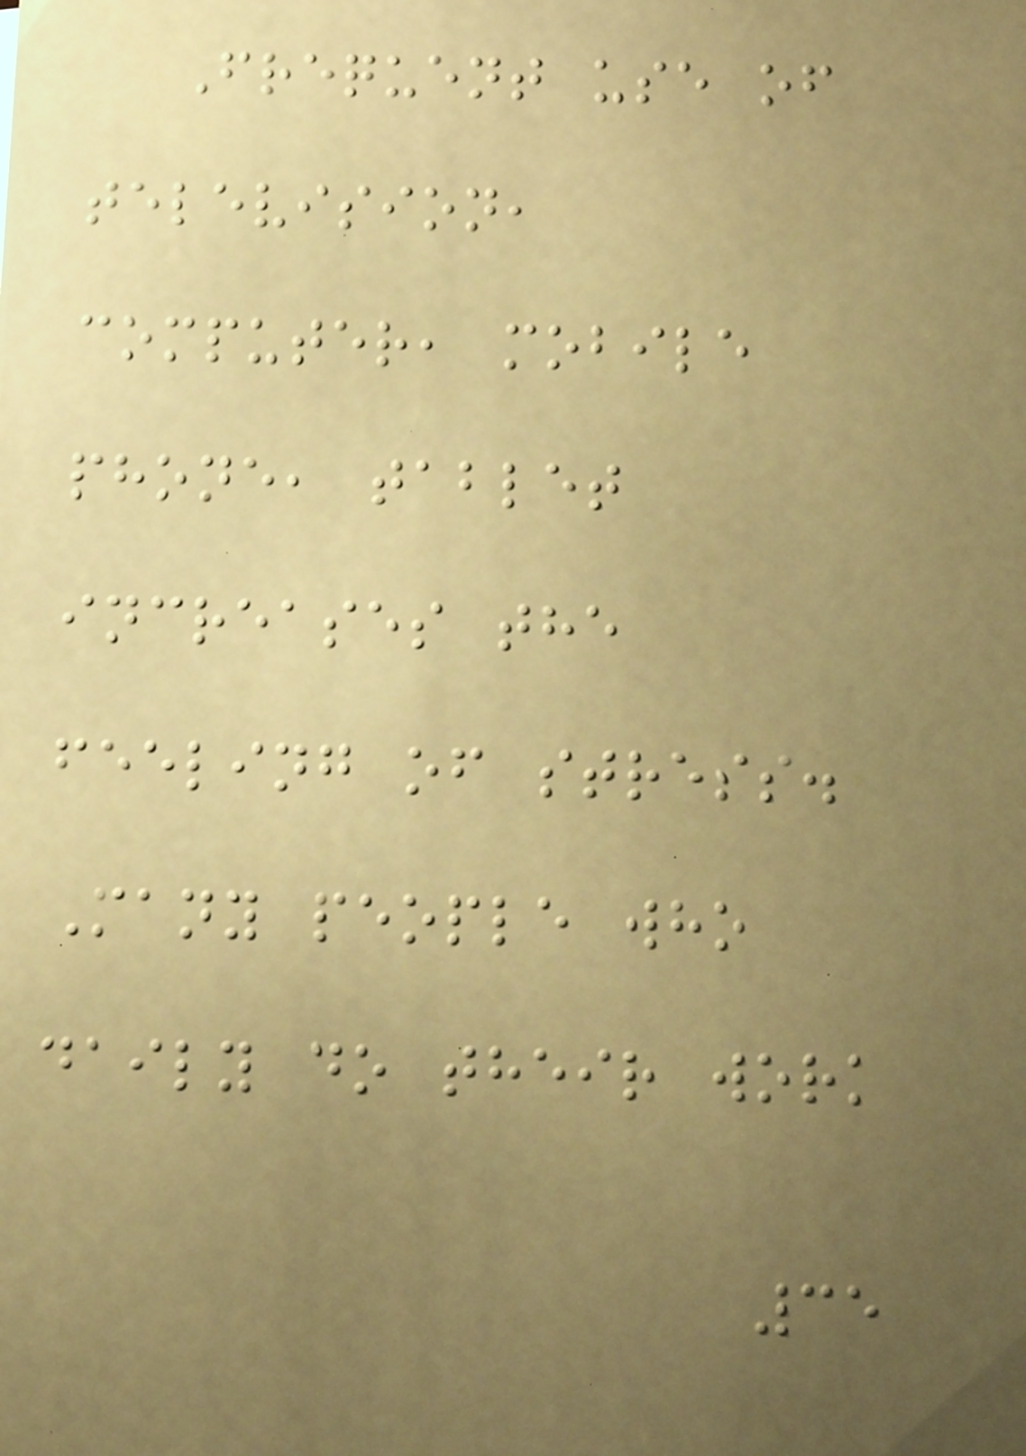Frequent use of
television,
computer, mobile
phone, tablet
increases the
feeling of stress.
Many people who
daily do their work
35
